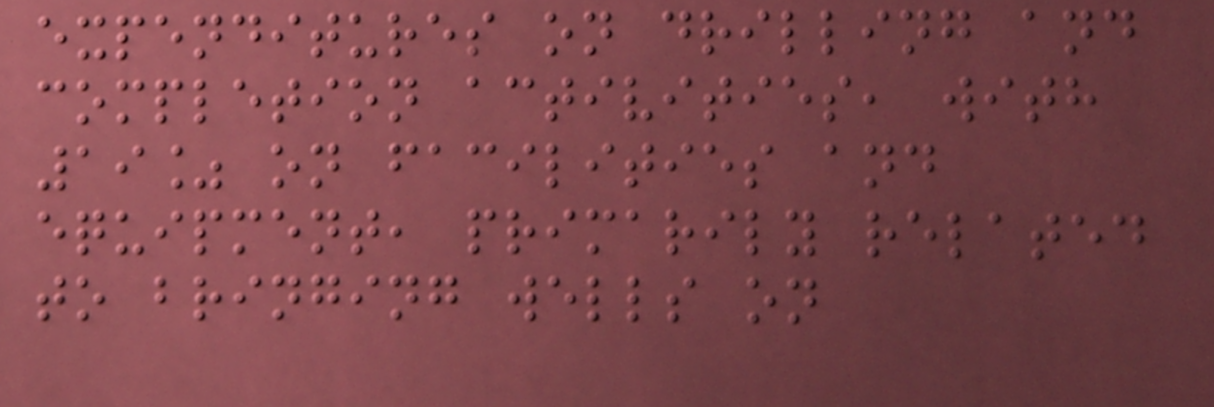expenditures on drilling and
completion activities, with
19% on facilities and
equipment, primarily related
to bringing wells on
